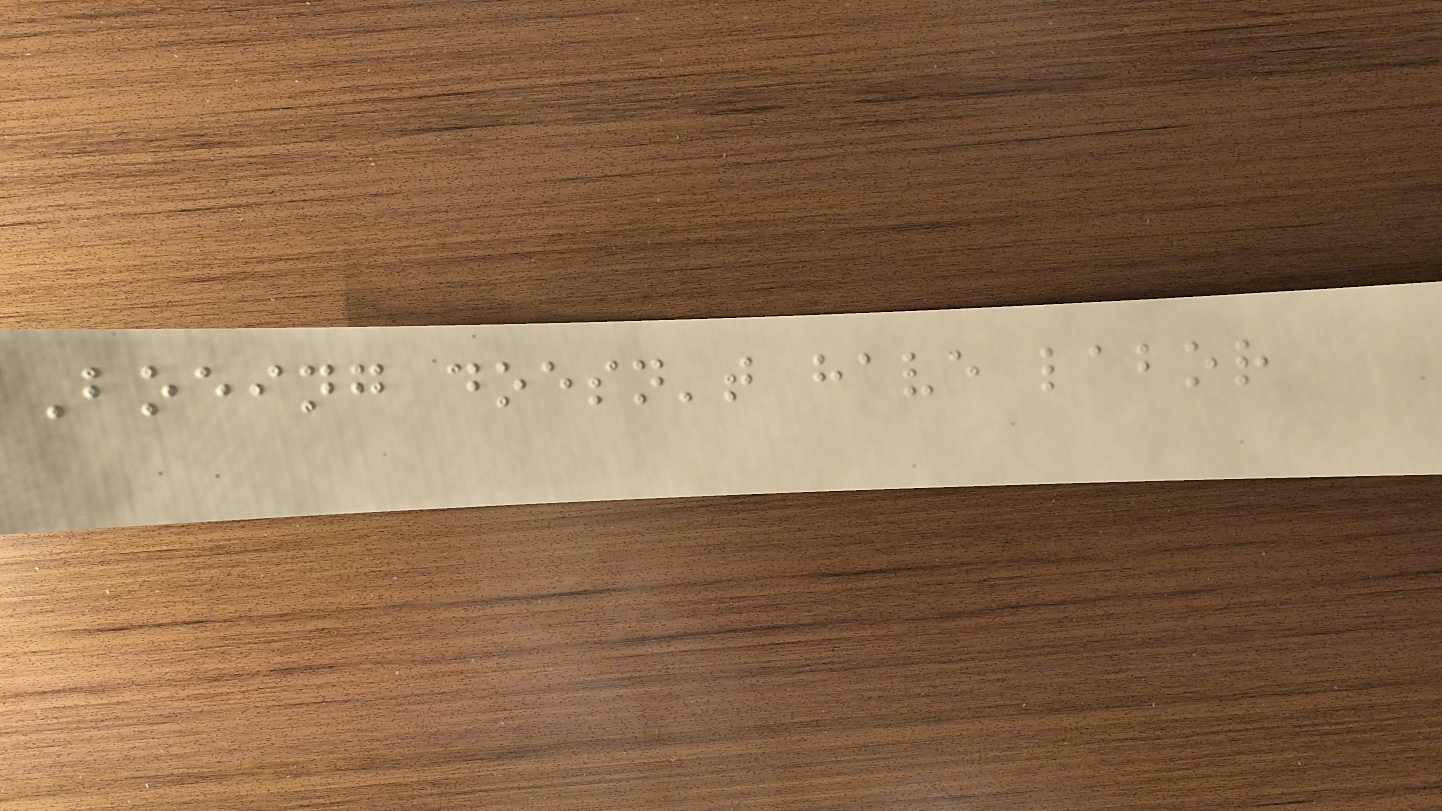Boeing doesn't have labor
